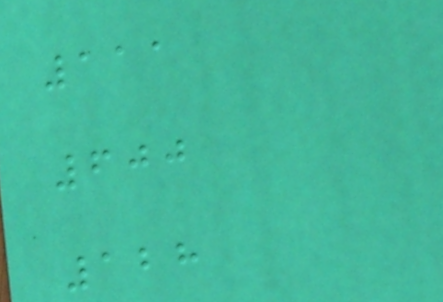111
600
128
